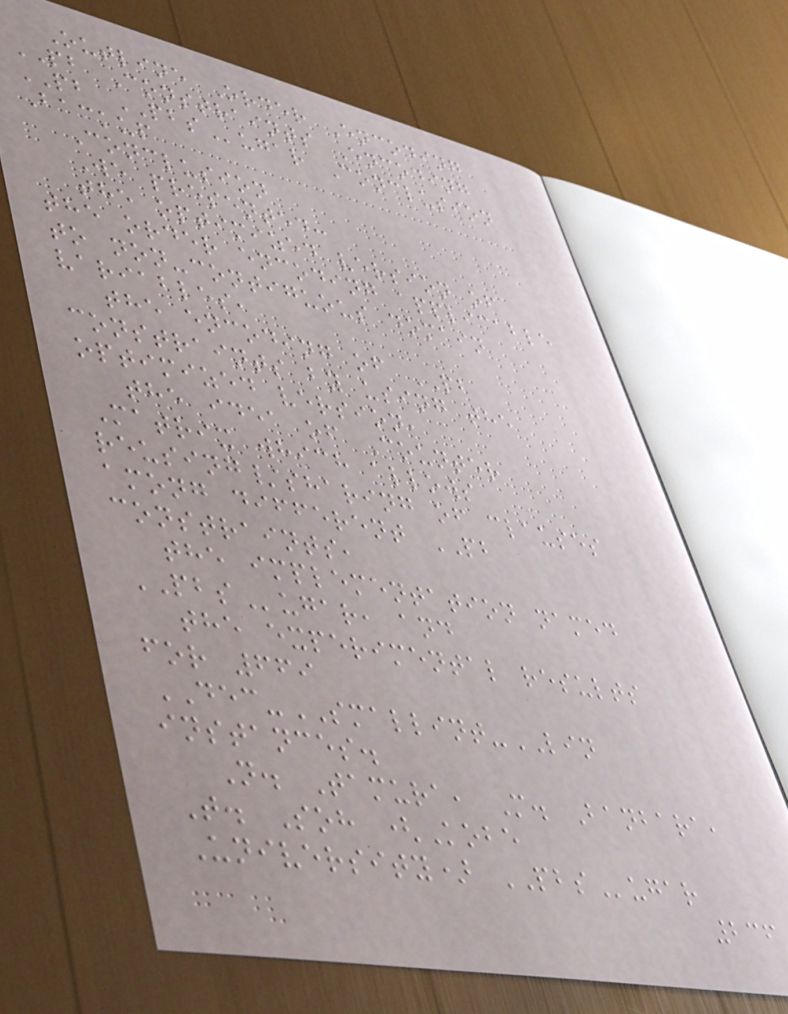Outline Order Encoding
PB Constraints Encoding
PB PBSugar Conclusion
Backup
Conclusion
We presented:
the optimized version of
the order encoding applicable
to non-contiguous domain
variables,
the encoding of PB
constraints by using the
optimized version,
the idea of Counter
Matrix which allows
reusing/sharing of clauses
among different PB
constraints,
the implementation named
PBSugar, and
the experimental results
for 669
DEC-SMALLINT-LIN
instances.
N. Tamura, M. Banbara,
T. Soh (Kobe
University) PBSugar
236
